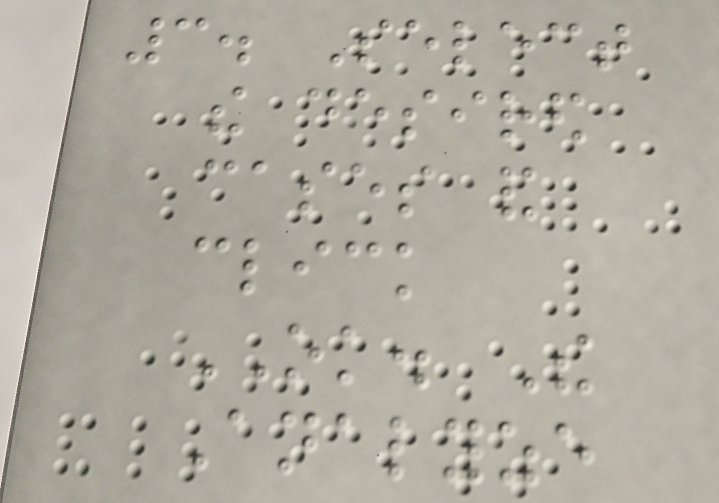3. Select
the desired
cases and
click
OK. The
Analyze
